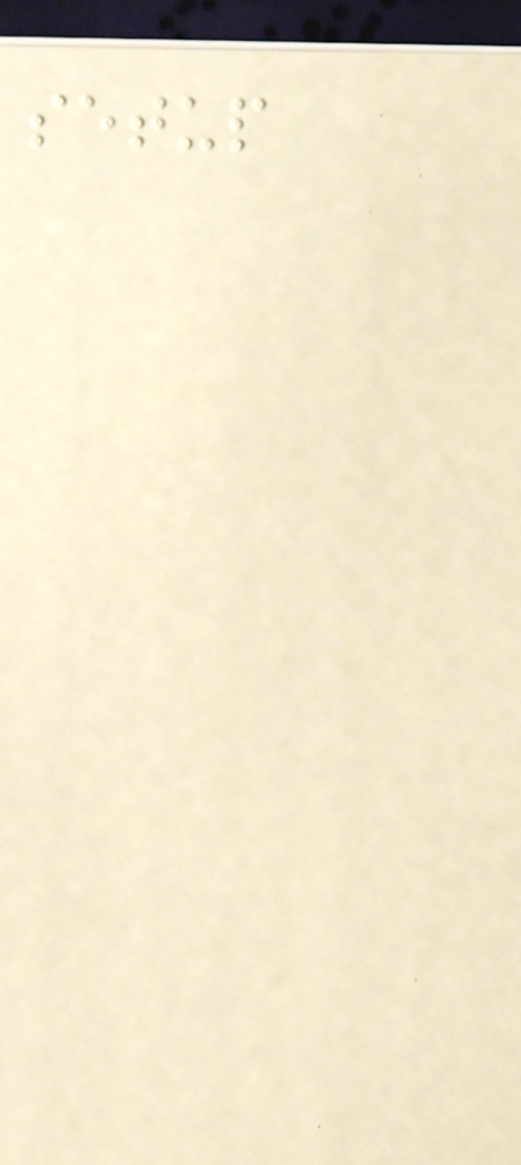setup
